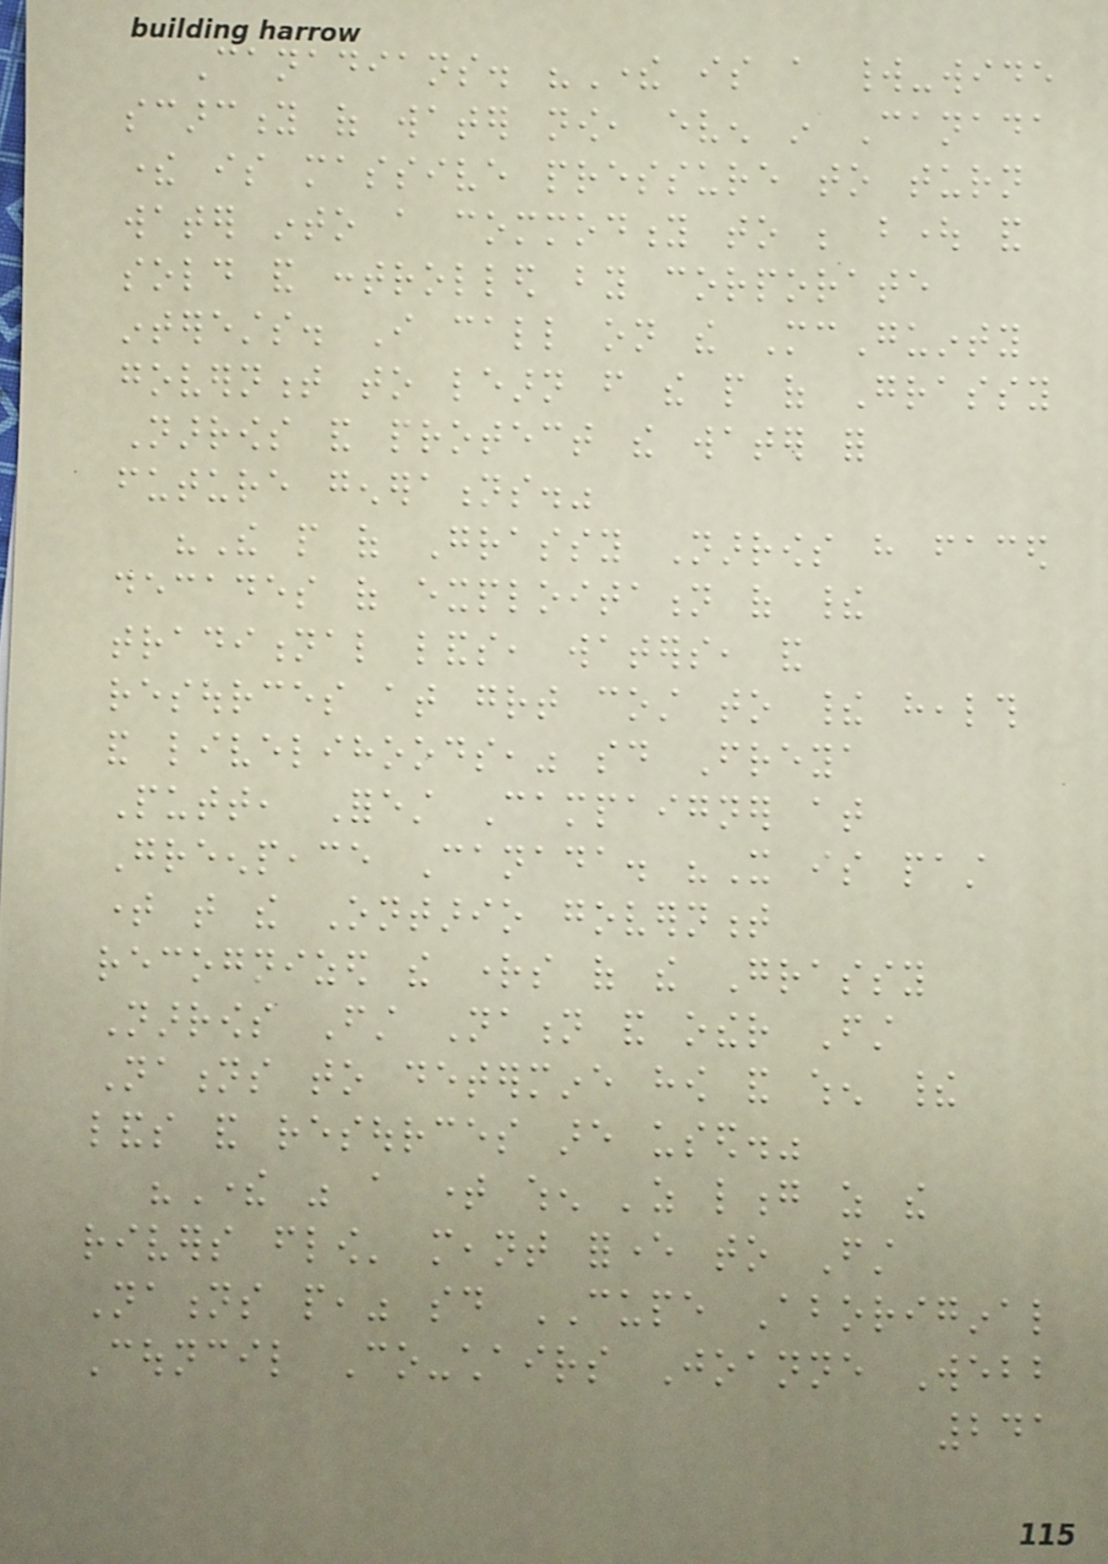Canadians. "There is a world-wide
scarcity of water now, even in Canada
there is massive pressure to turn
water into a commodity to be bought and
sold and controlled by corporate
interests. I call on the McGuinty
government to learn from the people of Grassy
Narrows and protect the water for
future generations."
"The people of Grassy Narrows have faced
decades of exploitation of their
traditional lands, waters, and
resources at great cost to their health
and livelihoods," said Freya
Putt, Forest Campaigner at
Greenpeace Canada. "It is past
time that the Ontario government
recognized the rights of the Grassy
Narrows First Nation and other First
Nations to determine how and when their
lands and resources are used."
"There was a time when 'as long as the
rivers flow' meant forever to First
Nations people," said CUPE Aboriginal
Council Co-chairs Joanne Webb
241
